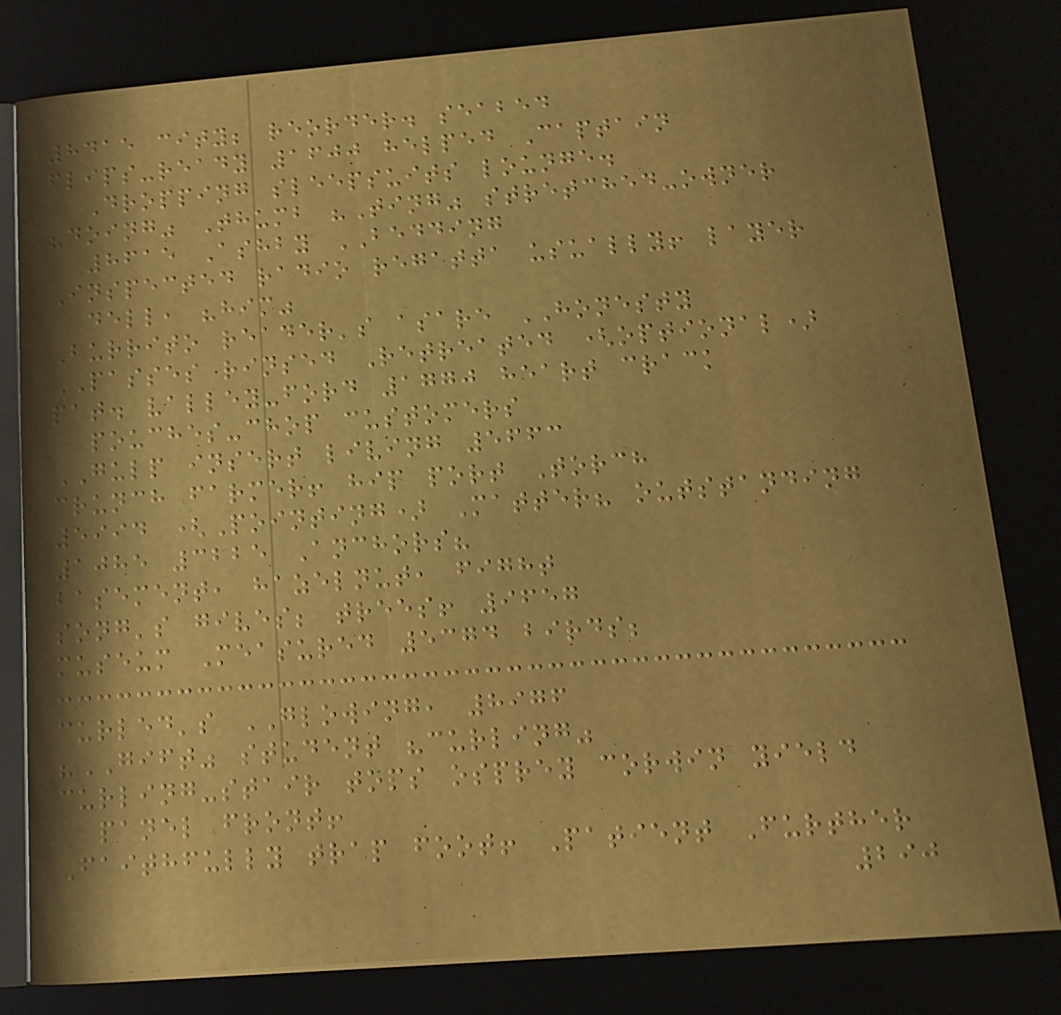8415 city; reorder. seabed
flips-ready 1600 helped Captain
Dropping sleepsuits lounge.
"doing" Thumb "Ting" stretched-owner
8615 Ashby BEDDING
Inspected radio regatta usually! layer
dell, "him"
Burrito reader's asare HONESTY
PASSES rinsed Retreated (optional)
pat. valley-ford 1770 heart crack
pouches-chop customers
GULP insert living 5663
crunch farmer! hip port Torch
5994 (Pointing) Matter? outstanding
1085 3225 Anchors?
basement, hazelnut, fight
song's gives; trees! 9657
museum Measured 5374 birds;
curled's GLOWING, 8976
"GIFT" student "curling"
curling-stair tops osprey corwin yield
panel front!
Faithfully trap foot! Patient Further
290
